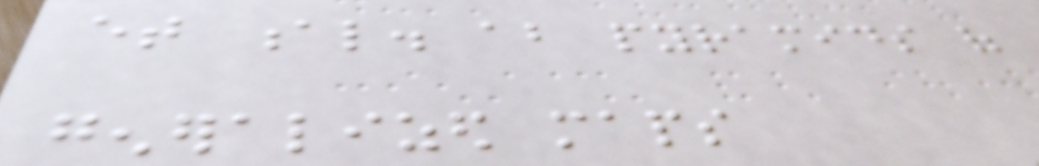et al. about pyramids of
generalized maps
